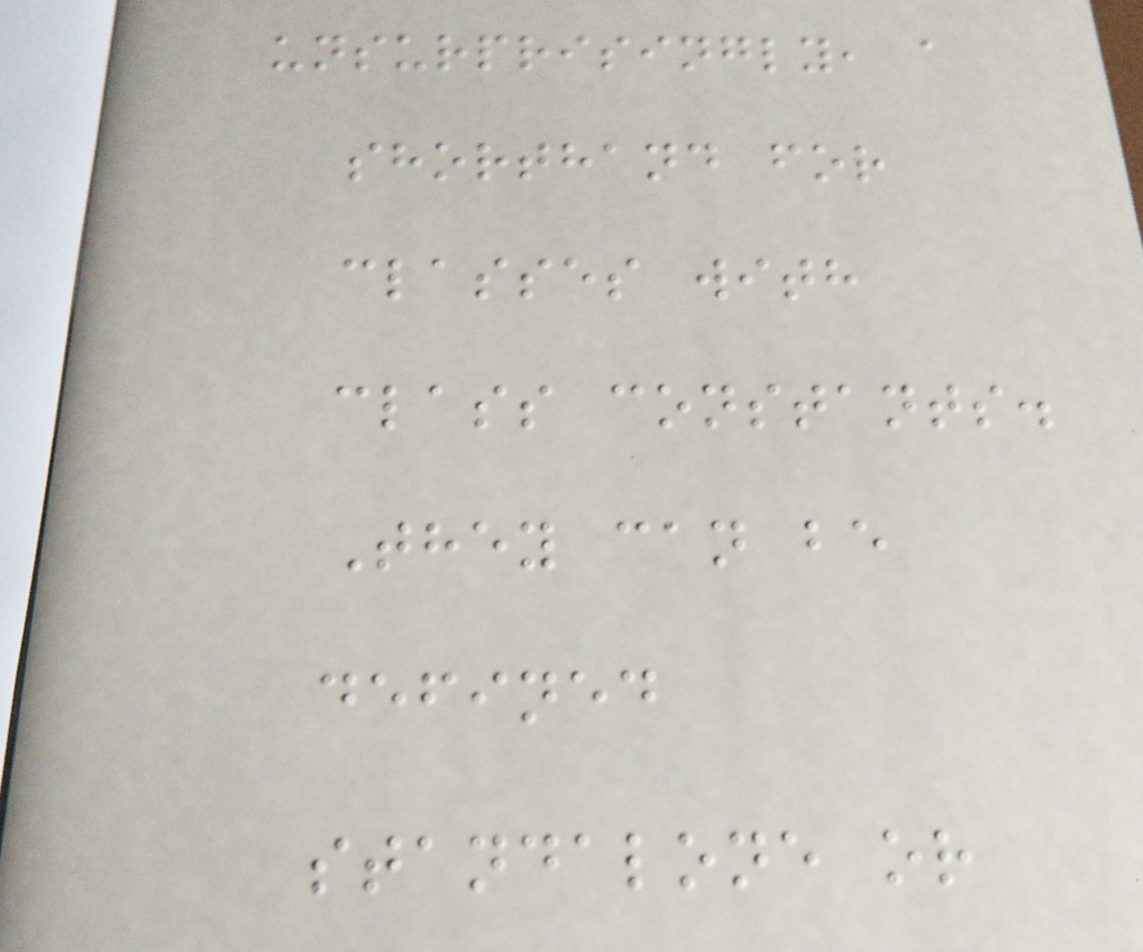unsurprisingly, a
shorthand for
classes with
class constants.
They can be
defined
standalone or
